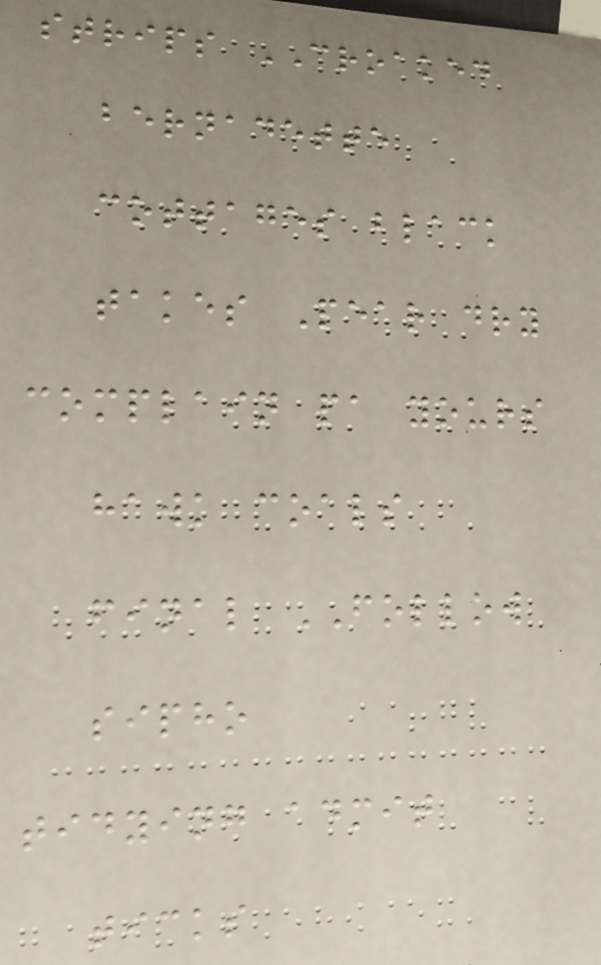strips CROAKED
bernadette
cottages black
takes Pear dry
complain pa yours
hawk coals
final FOLLOW
sipho
tidying admit
ticks
